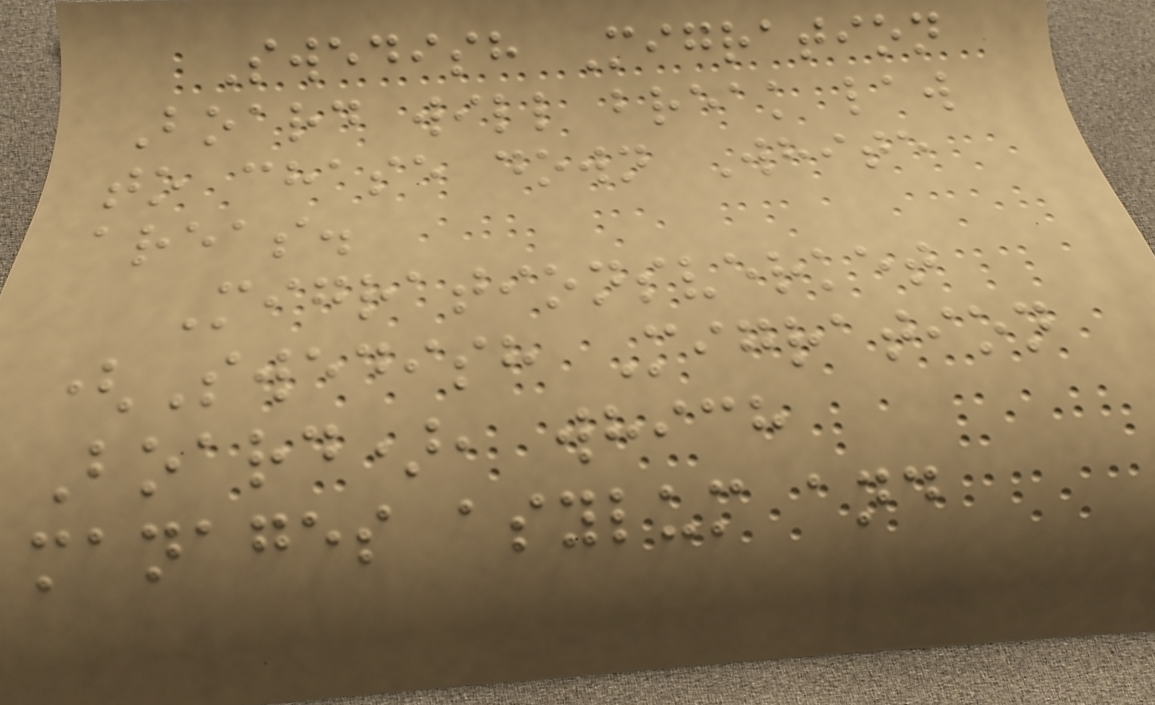Swedish Migration
Board will break law
to chase down White
areas.
Migrationsverket
(Swedish Migration
Board), which
manages asylum and
